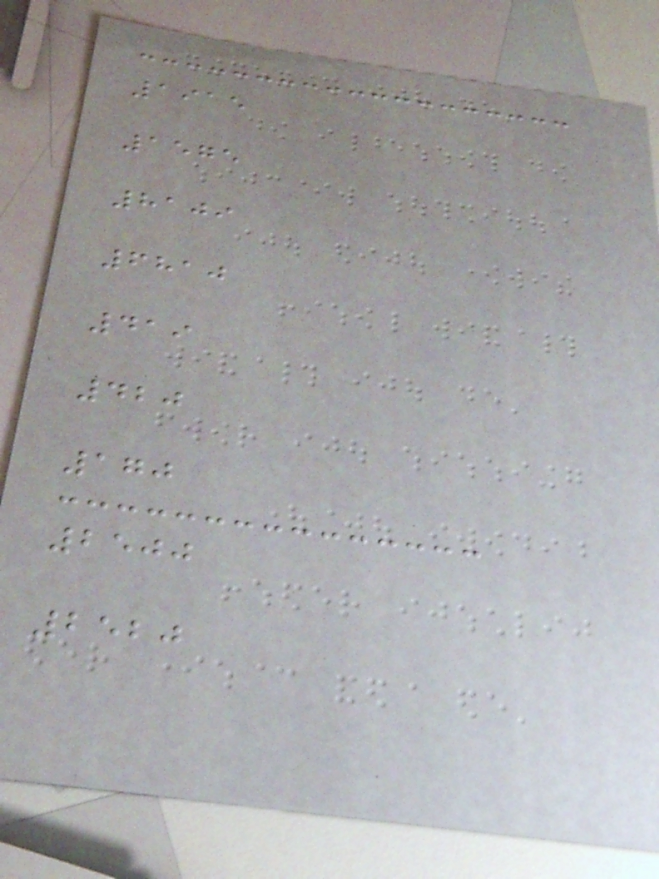1915
1575
8109
6810
419
420
170
2500
2520
